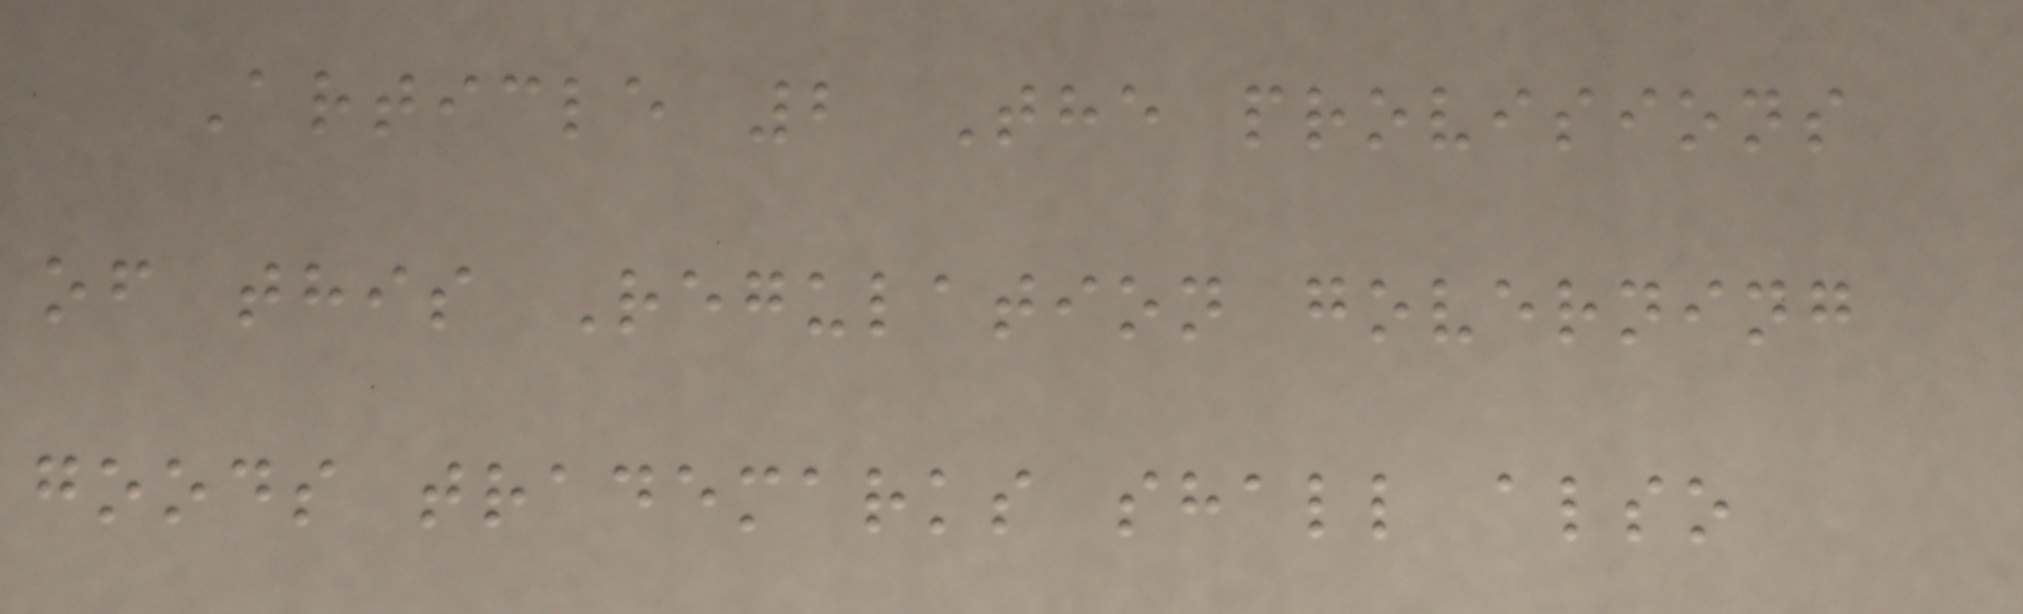Article 2 The provisions
of this Regulation governing
goods trademarks shall also
